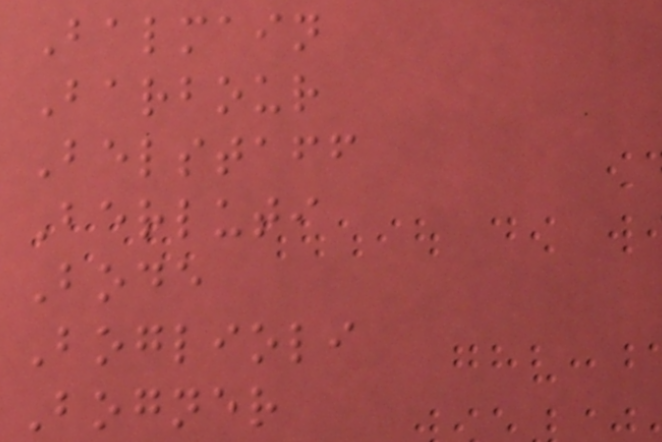Balmain
Barbour
Belstaff
Berluti
Bode
Boglioli
Bogner
